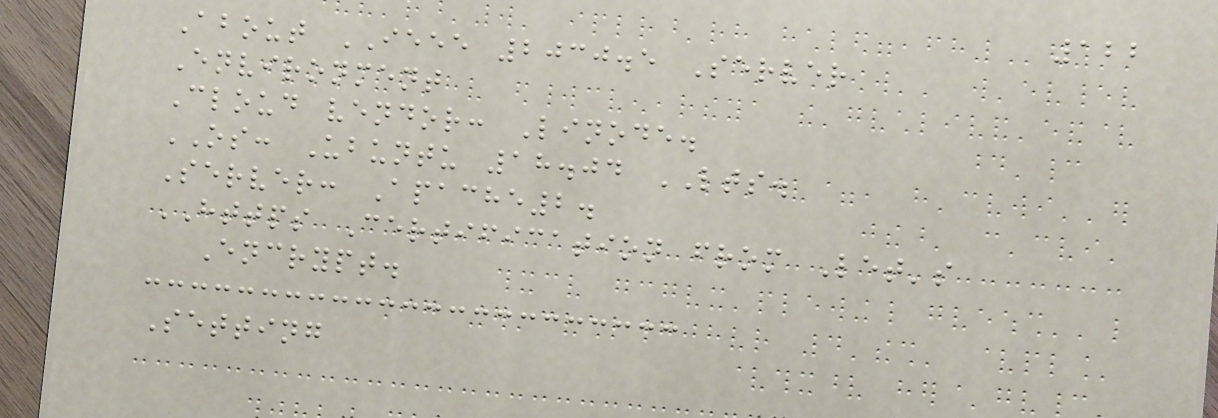122
About IEEE 2030.5 Server
Environment
Cloud vendor: Linode.
OS: Ubuntu 18.04 LTS.
Server: Apache2.
HTTPS Certification from Let's
Encrypt.
Setting
